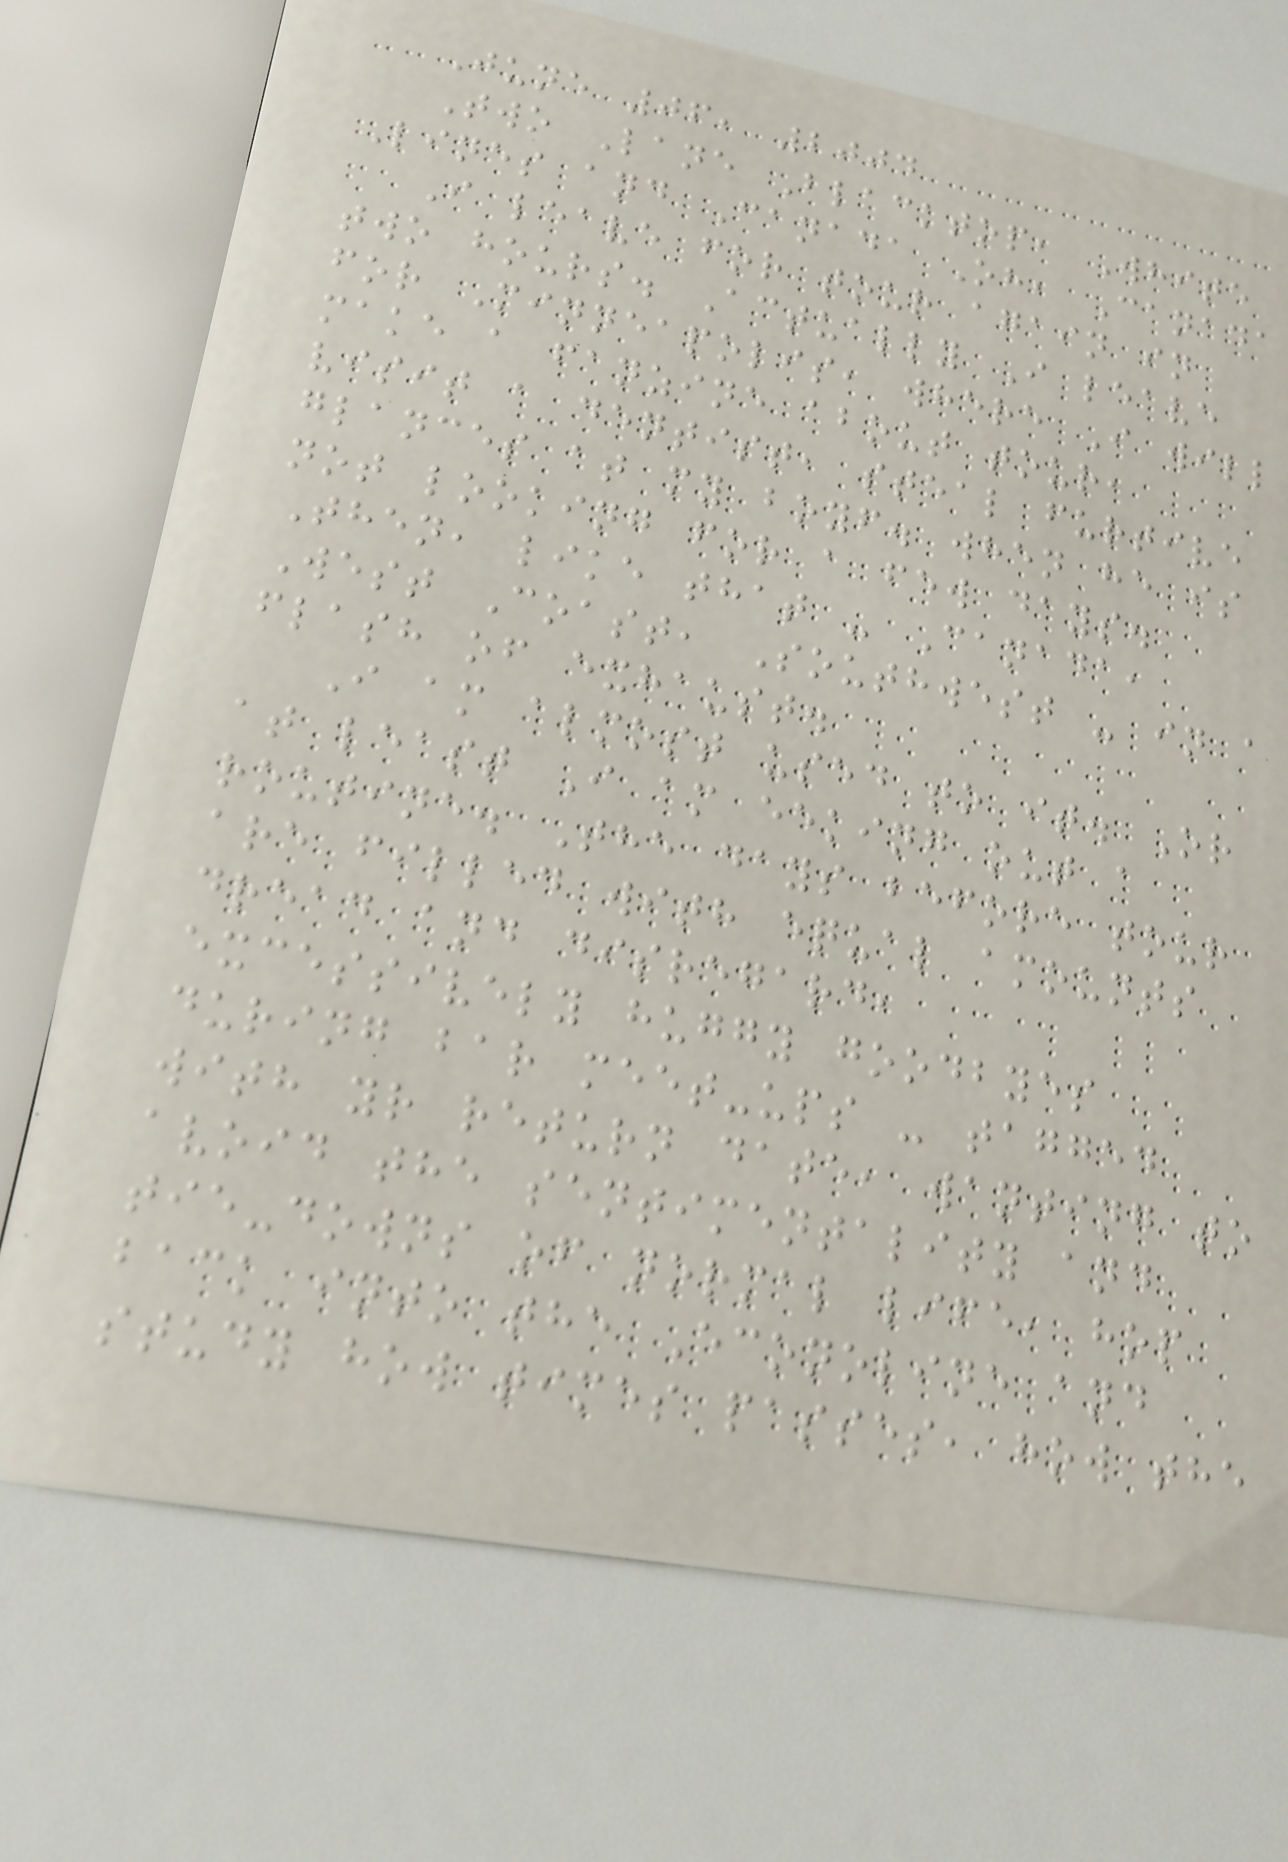June 06, 2004
Two Lane Blacktop, White
Lines and Canada Oh, Canada
I leave for tour again in
two hours. Actually I leave
for Minneapolis, where I will
make a fanzine about tour,
visit a dentist, steal furtive
glances at my boyf. when he is
not looking for a few days.
Then, like that - Canada,
West Coast, Southwest - in a
flash of exhaust.
I am almost used to it. Or
at least I am eeking out a
routine. The days before tour
are filled with equal amounts
dread and disregard,
excessively huggy goodbyes
during bar meet-ups - tagged
with yr return date, wanting to
avoid the sentimentality and
tie-downs of normal life, hop
back into the Econoline and
study how times passes, how the
